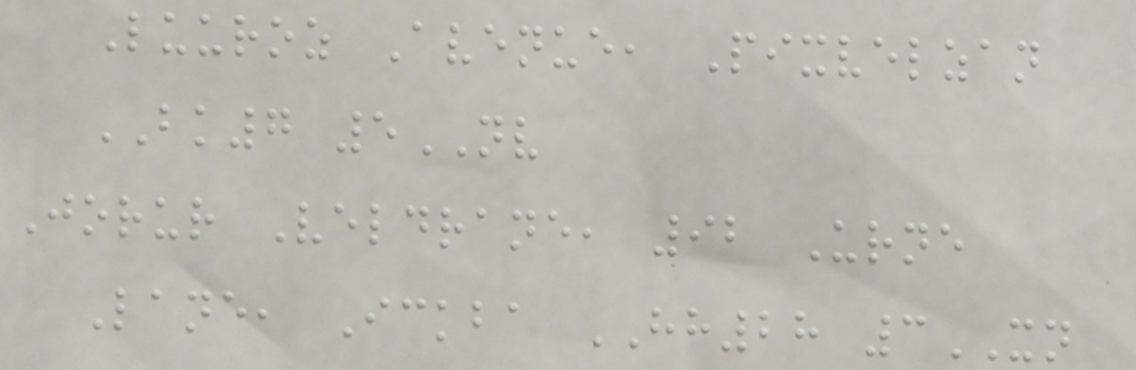Luuroz Avenue, Pixvelzan
BK7 5NV
Jorur Veldrane, 92 Urne
Lane, Ickba HH28 3XN
